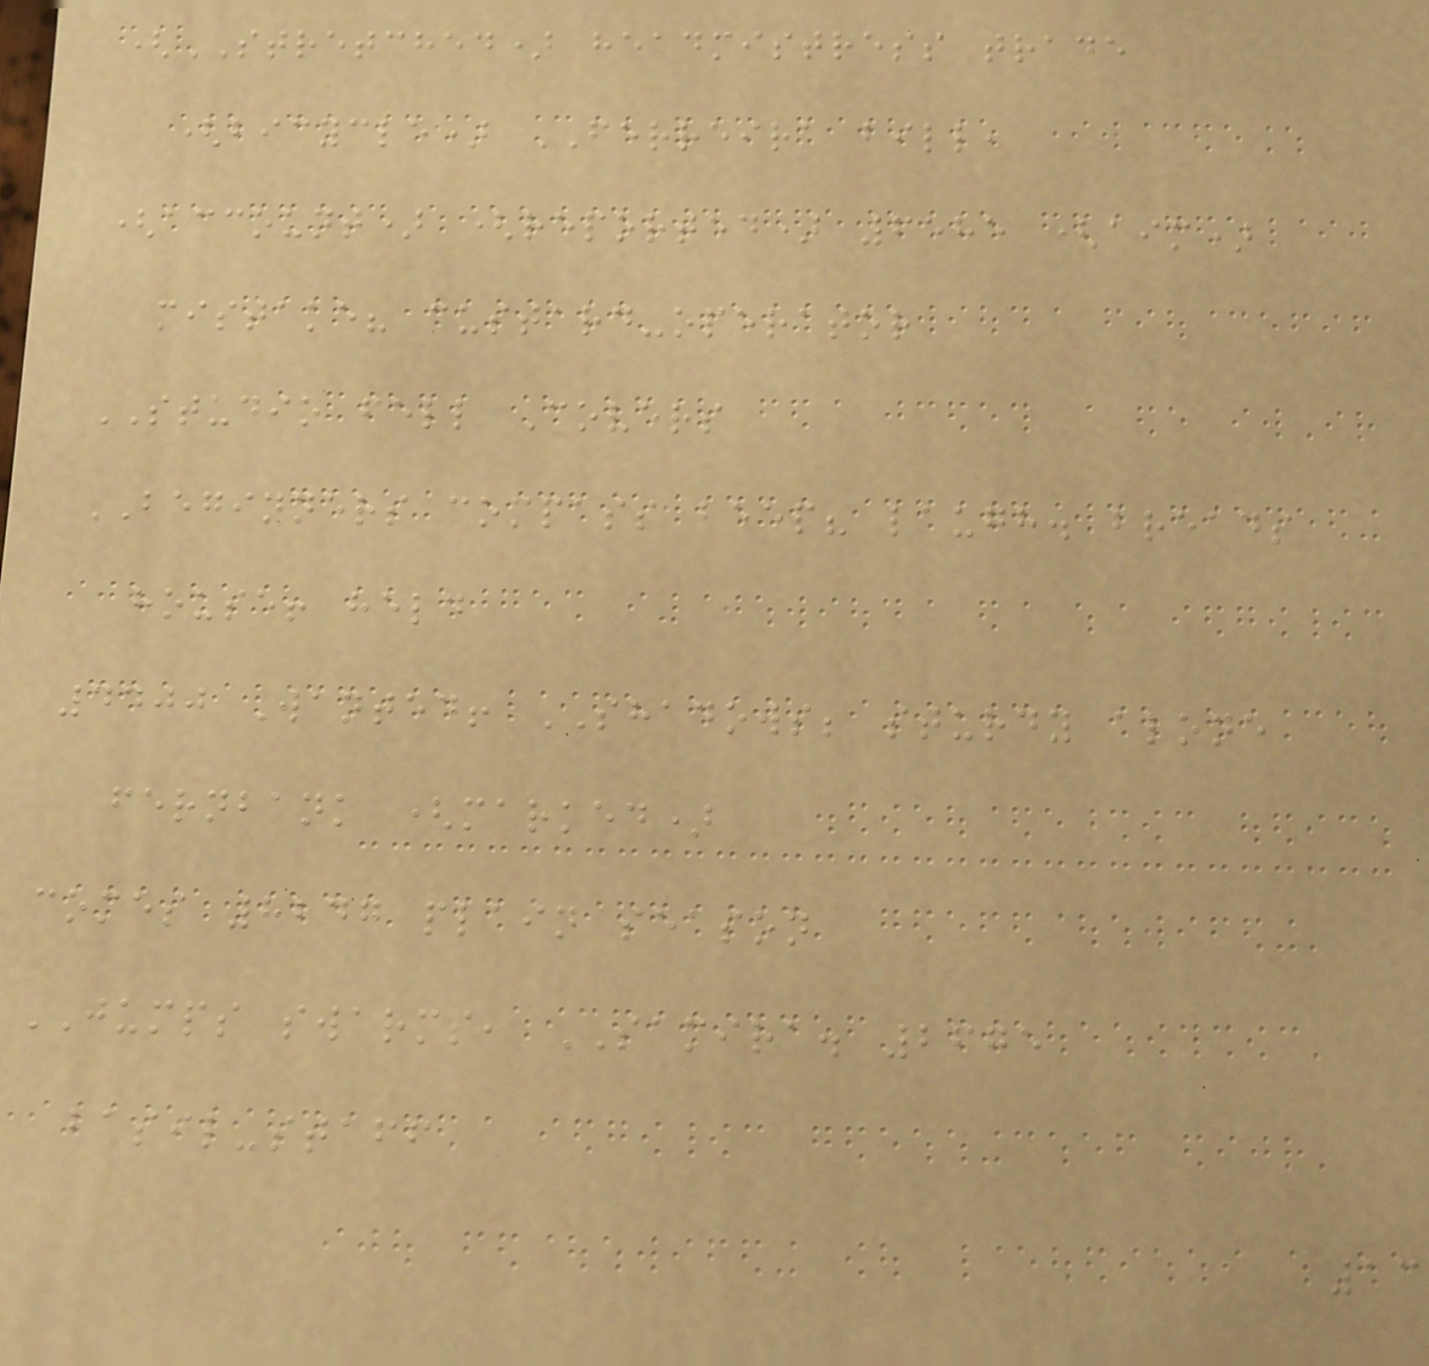(STRETCHED) headmistress trade
(bicycle) FERREIRA bill,
(account) (reported) 6585 (aim)
mistake? custard-operator
STUDIO fell Covers
BEGINNERS compass beep? laugh. breads
house! held
4400 Wanted! SHADOWS; sturdy alone
fernbank (marked)
comes 8247 plain season
JUMPS swarms, SAMIRA. 2675
basil-staff
13
